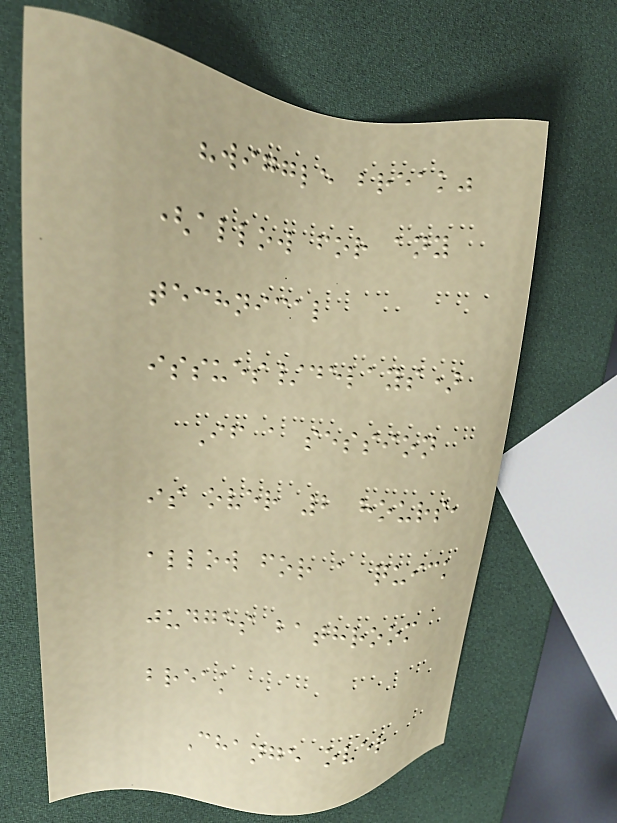"wiggle break"
(allow for any
technical
issues/delays)
If a session
is over 2 hours,
allow for a quick
judges bathroom
break
Change over
